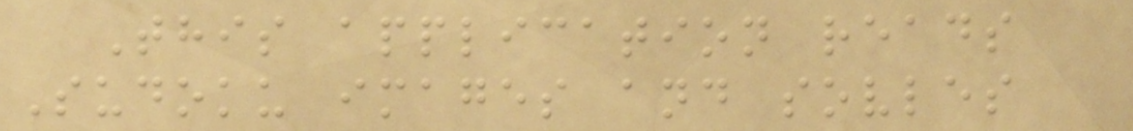This application reads
Sudoku images and sovles
